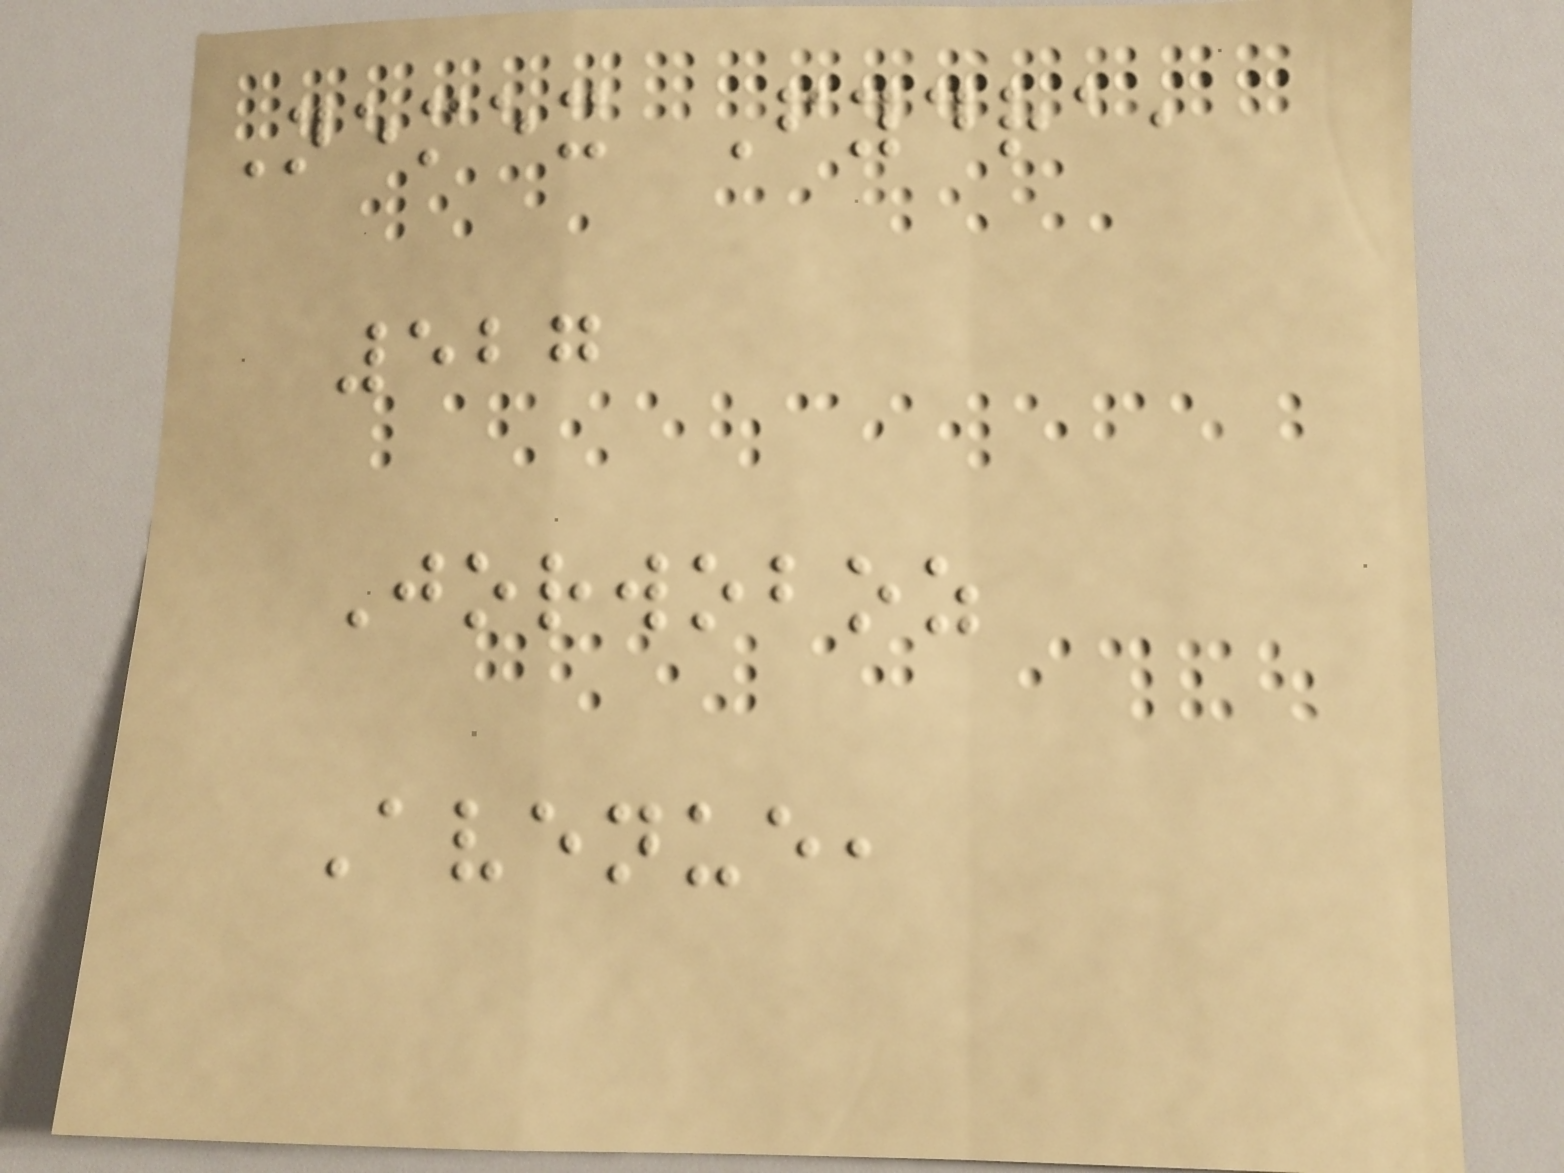Nemex Fydra,
527
Jorwoboz
Avenue,
